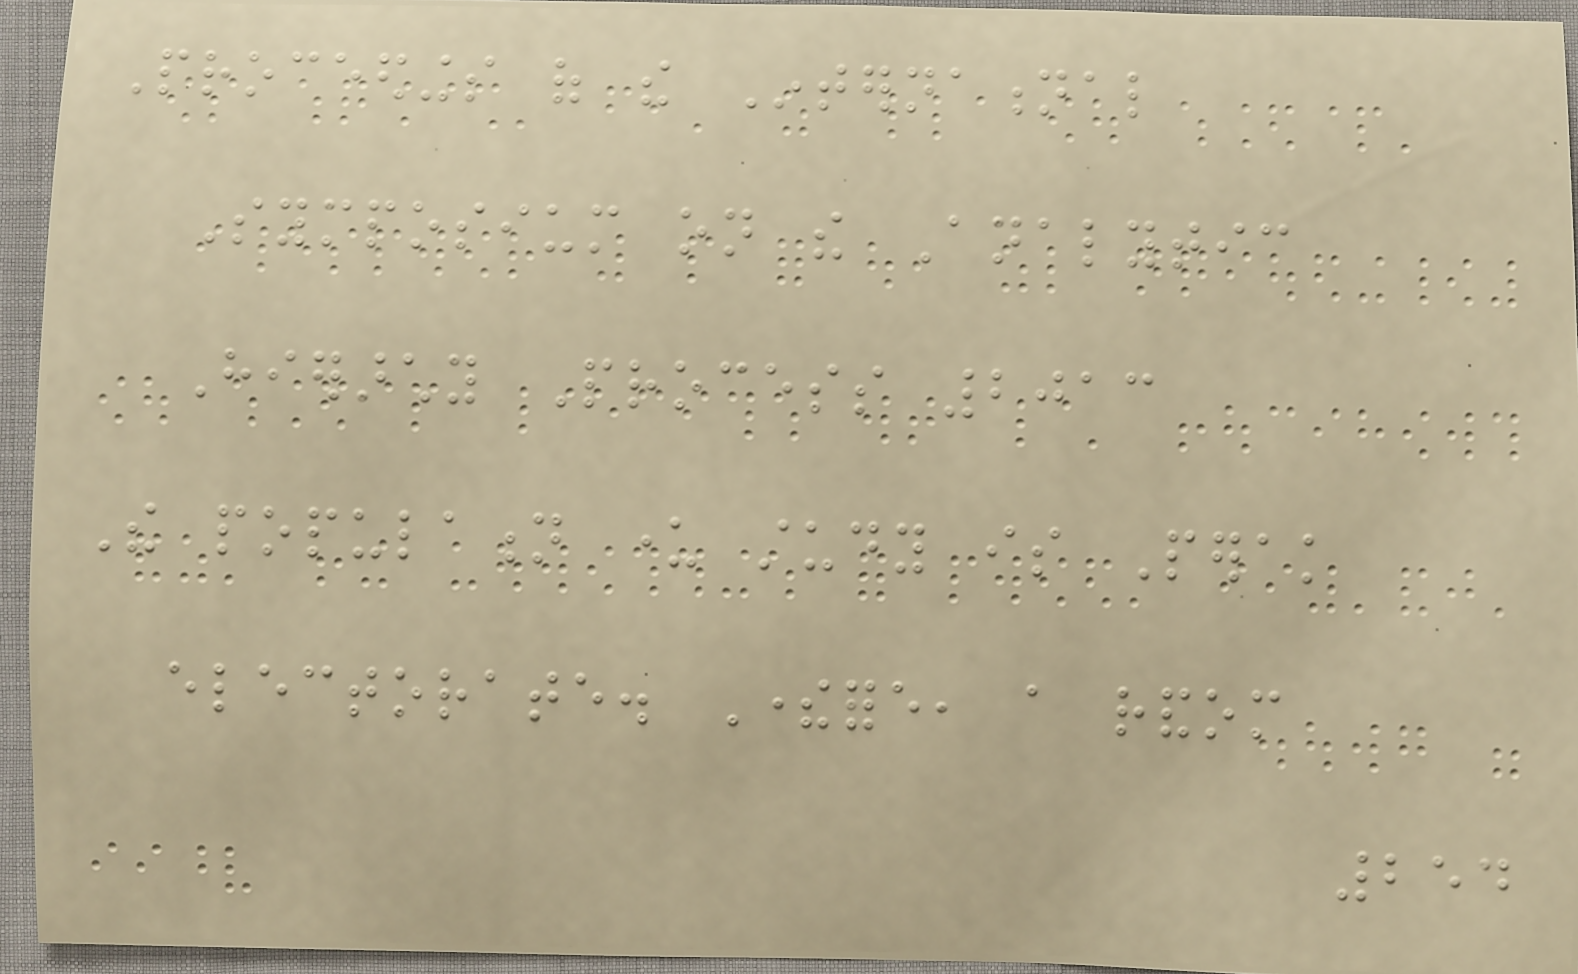Proceedings of the International
Symposium on the Analytic
Hierarchy Process 2013
The population under study is Perak
electorate. Therefore, a random
254
